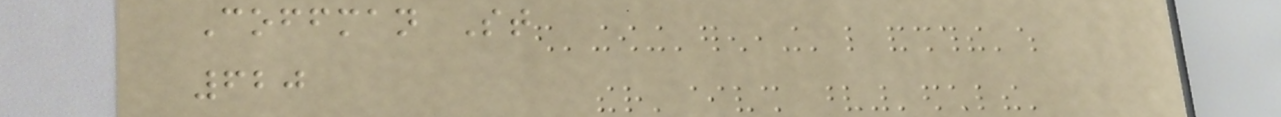Coffman St
620
